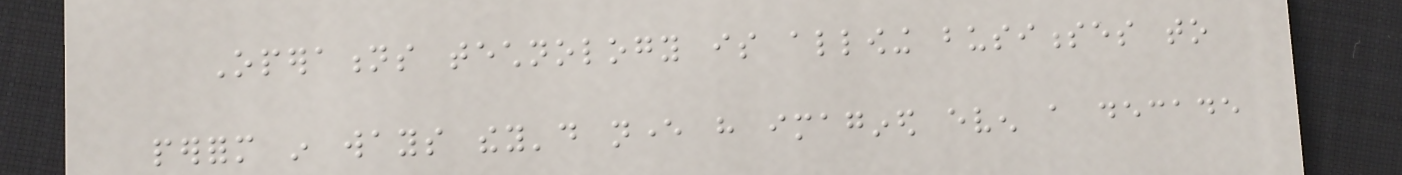Operations technology is allowing businesses to
perform in ways they'd never have imagined even a decade
